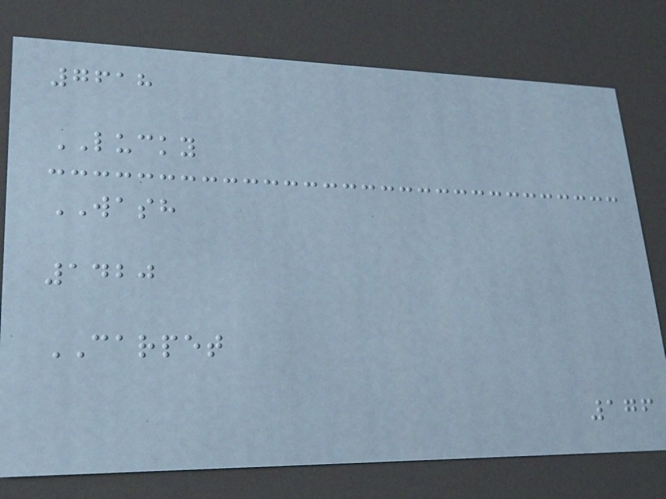7618
LUCKY
WASH
1420
CARPET
176
